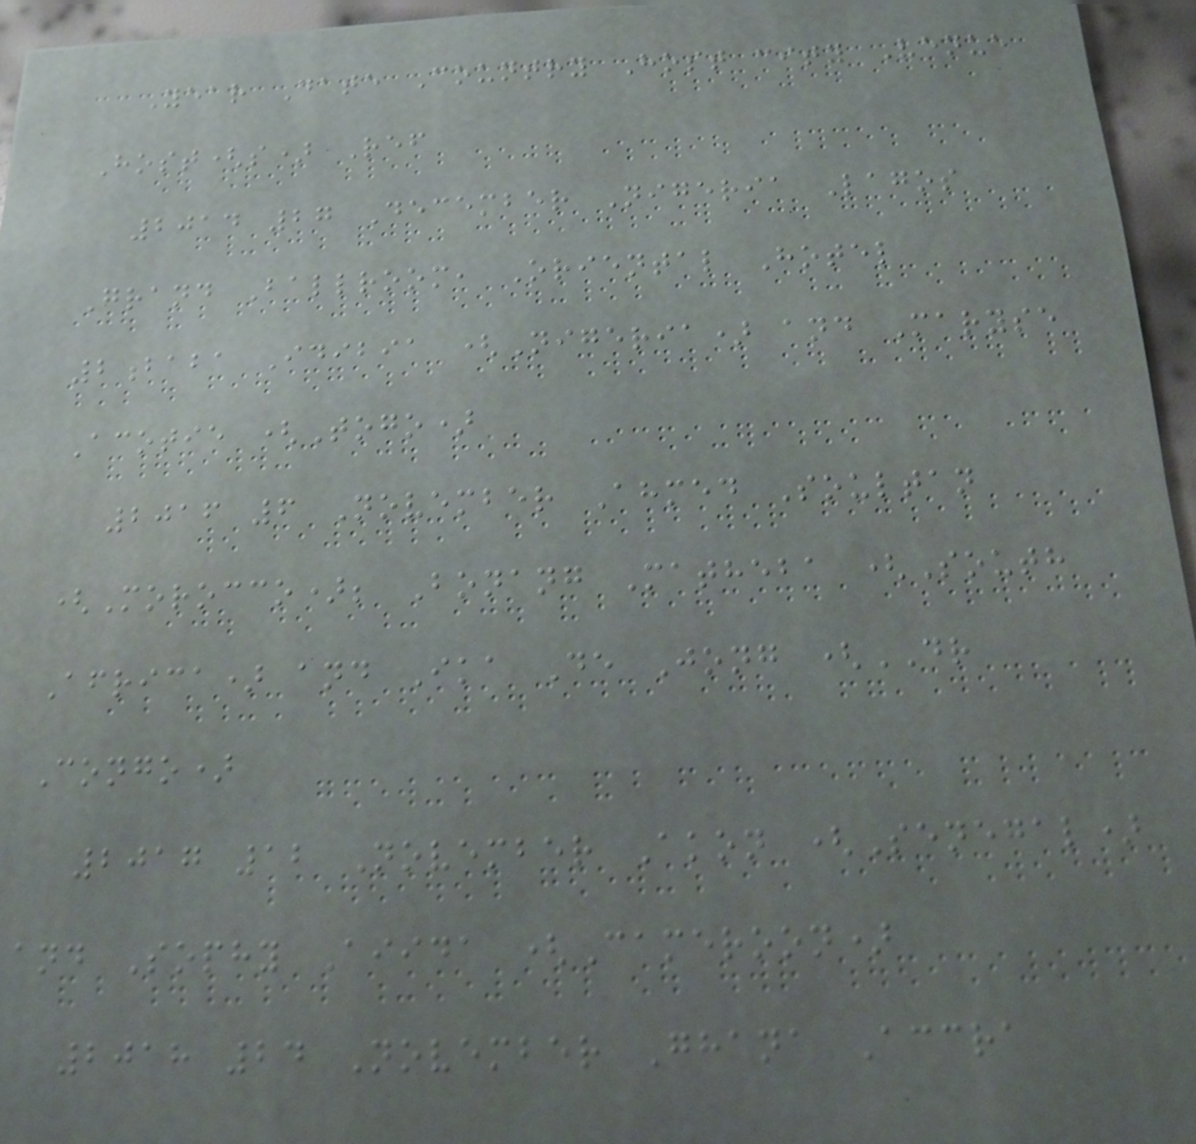Year Date Country Host city Venue
Host(s) Ref
2014 27 December Nigeria Lagos
Grand Ballroom, Oriental Hotel
2baba Idibia (Nigeria) and Maryse
Acotie (Togo)
2016 6 November Ahmed Soultan
(Morocco); Bonang Matheba (South
Africa) and Ika De Jong (DR
Congo)
2017 12 November Akon (Senegal)
and Sophy Aiida (Cameroon)
2018 24 November Ghana Accra
